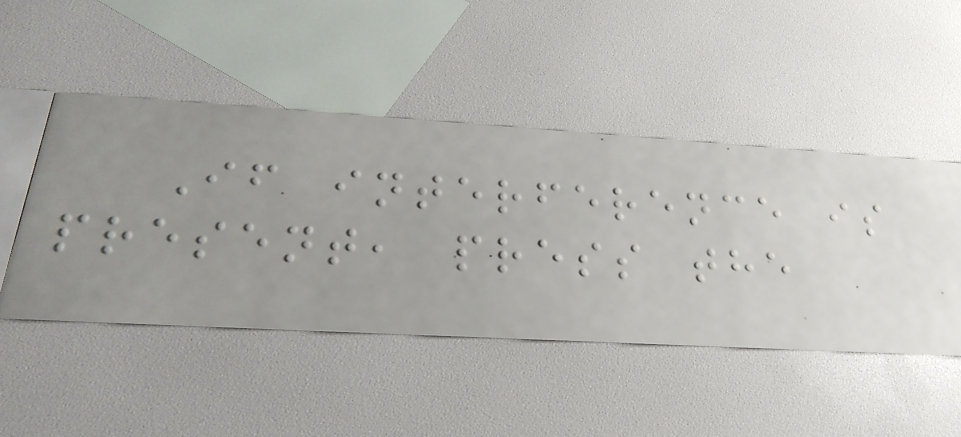If interference is
present, press the
